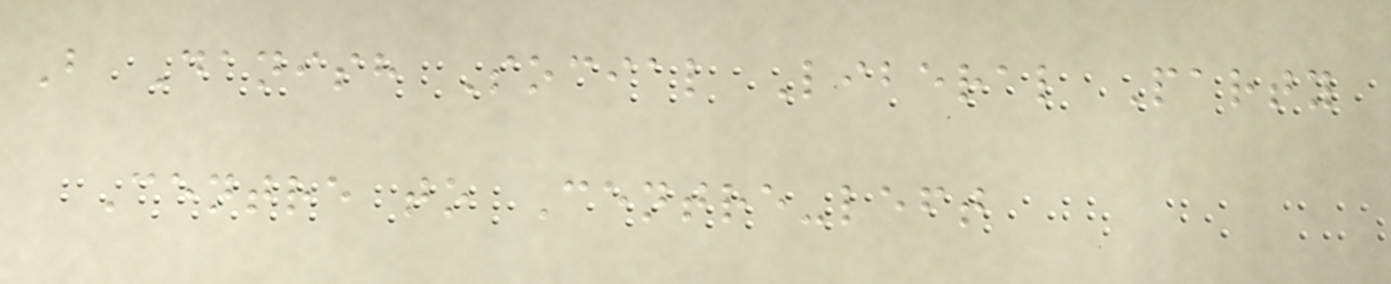B Danish Social Liberal Party
Centre to Centre-left
